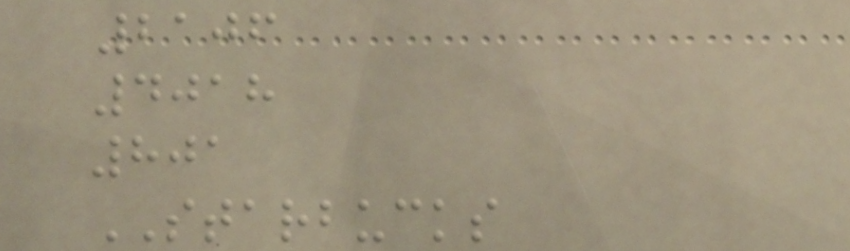2106
4018
801
STARBUCKS
